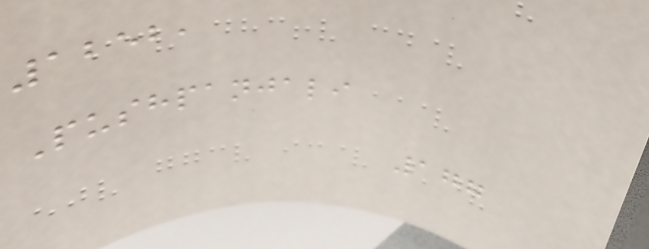1252,
Pushpanjali
177
